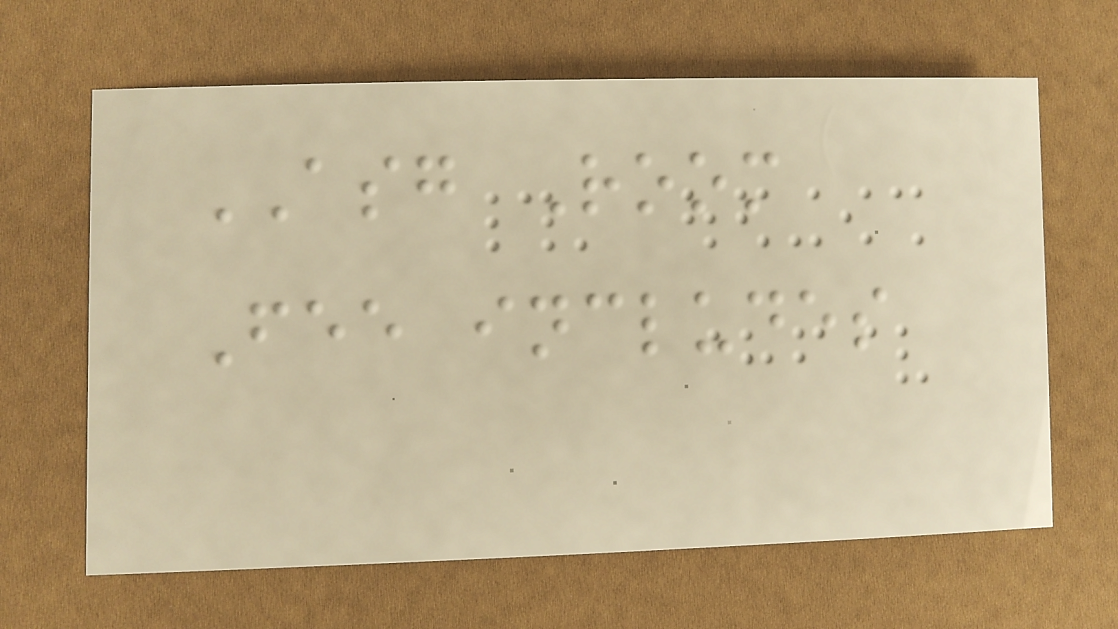ASG Room
Fee includes
